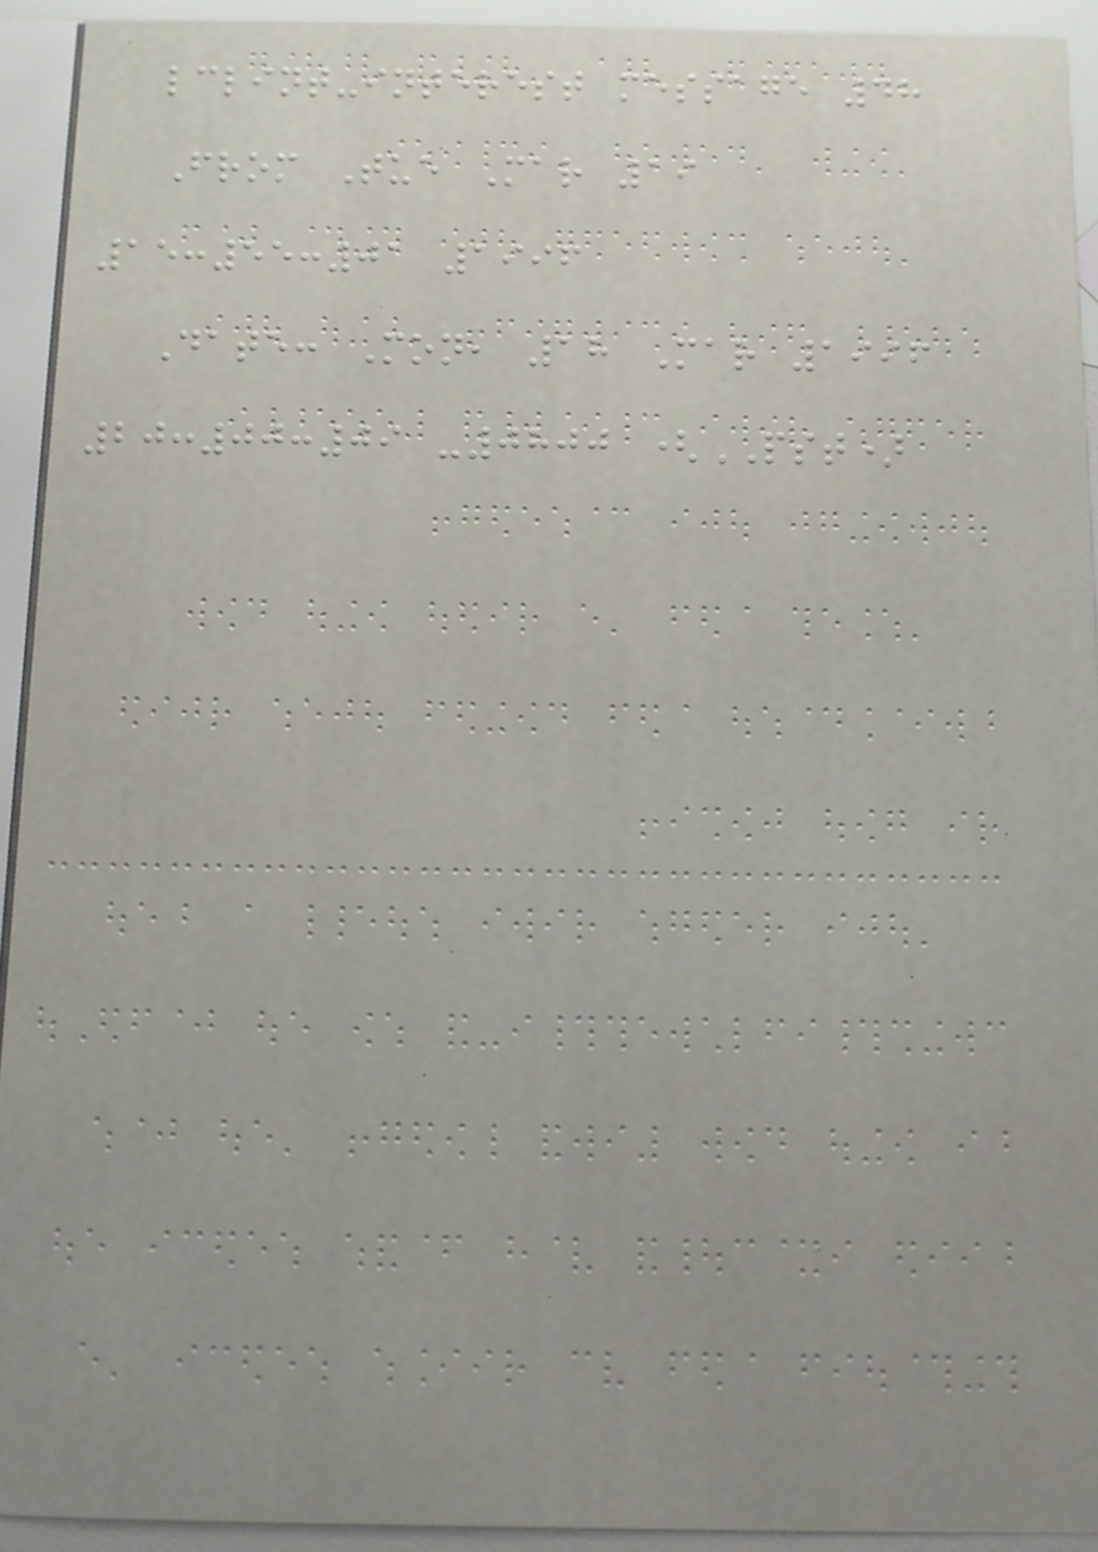lclint-interest message 48
From Tue Mar 19
15:55:01 1996
Date: Mon, 18 Mar 1996
20:00:09 -0800 (PST)
